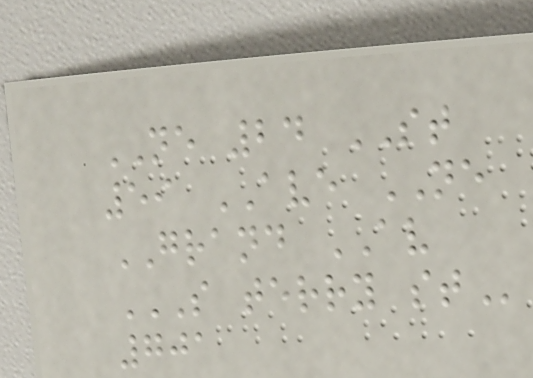NE 24 ST
59 AVE NE
GRAND AV
S TERRY ST
701
